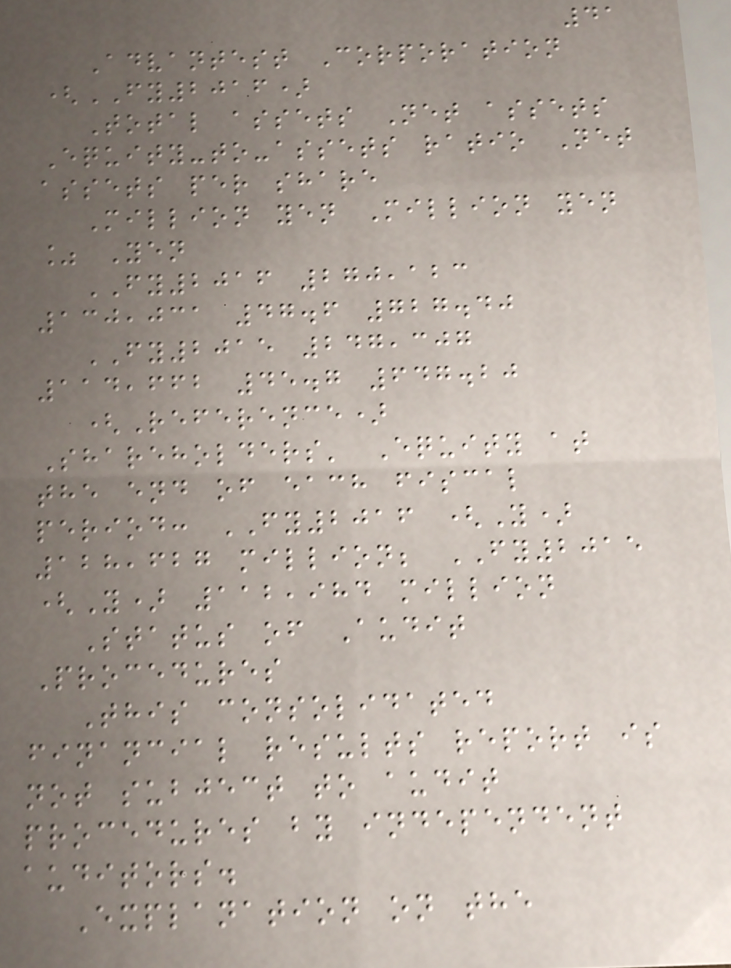41
Advantest Corporation
(FY2016)
Total assets Net assets
Equity-to-assets ratio Net
assets per share
Million yen Million yen
% Yen
FY2016 270,123
130,031 47.6 727.40
FY2015 247,307
114,662 45.7 647.20
(Reference)
Shareholders' Equity at
the end of each fiscal
period: FY2016 (Y)
128,627 million; FY2015
(Y) 112,984 million
Status of Audit
Procedures
This consolidated
financial results report is
not subject to audit
procedures by independent
auditors.
Explanation on the
